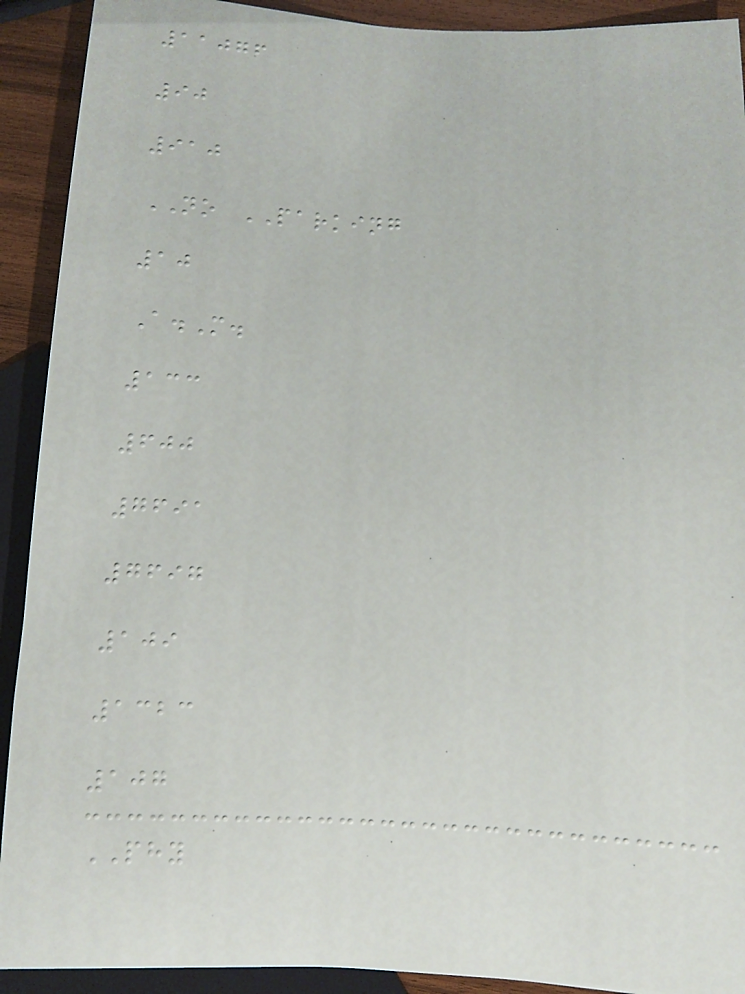11076
90
910
NO PARKING
10
A.M.
133
600
7691
7697
109
1323
107
PHY
